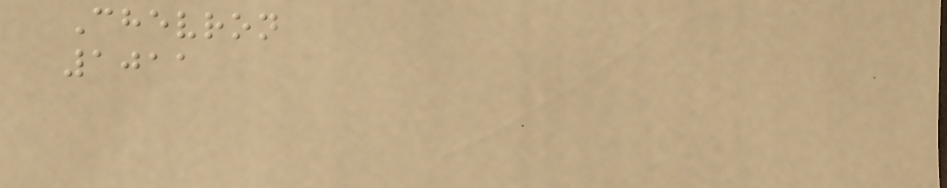Chevron
1011
